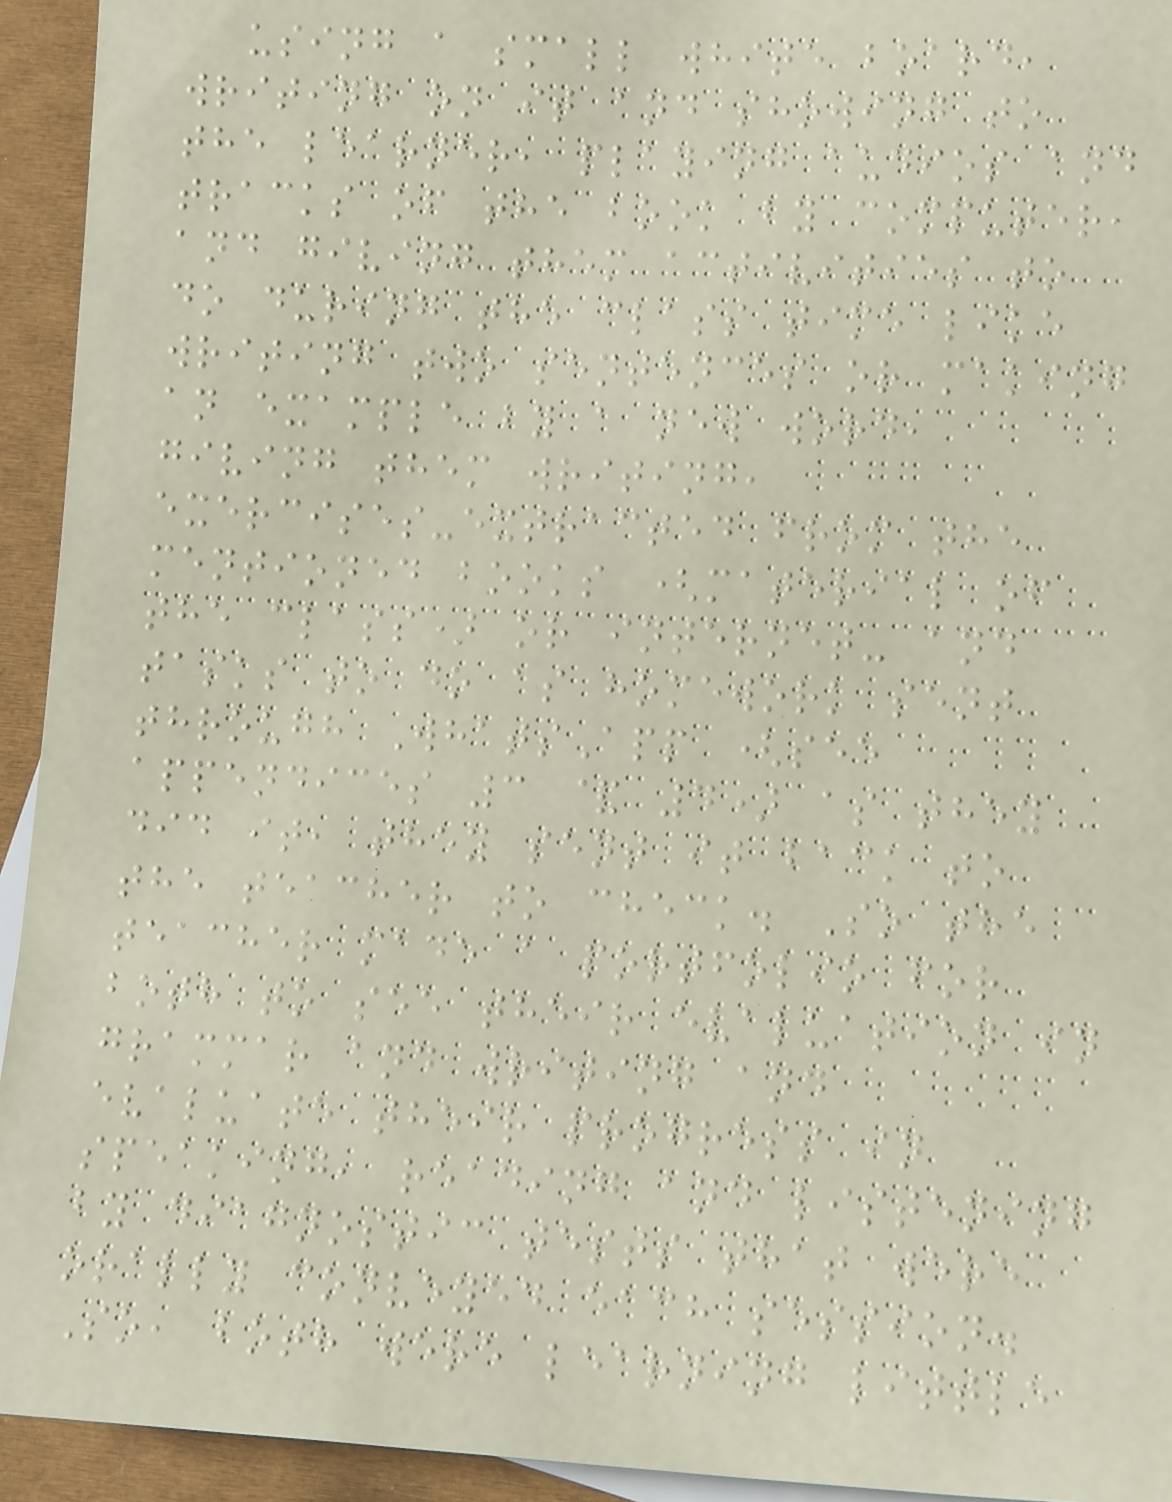using a small white board,
writing on it and showing to
the learner, playing audios and
tracks of the book by computer,
and giving them activities to
do during the class time like
writing two sentences or making
an example by a new word,
giving them writing,
exercises-extracted from the
mentioned books (material of
the class) or internet- and
tasks to do as homework sent
through WhatsApp (see
appendices 3 & 4) as they
did it, they sent it back to
the teacher to check. So the
teacher made a portfolio for
both to see their evaluation in
grammar and writing and
evaluate their progress in
speaking, reading and listening
by diagnostic tests that were
orally conveyed each session.
So, both were learning little
